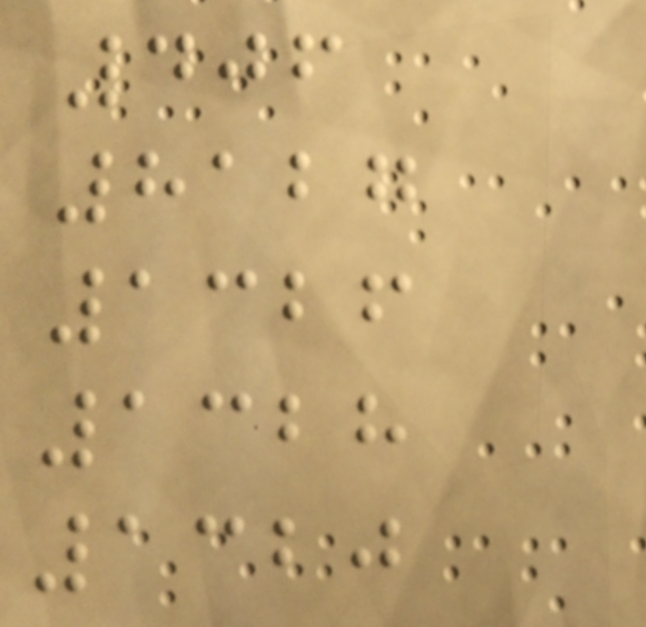406
8127
1326
1328
1320
